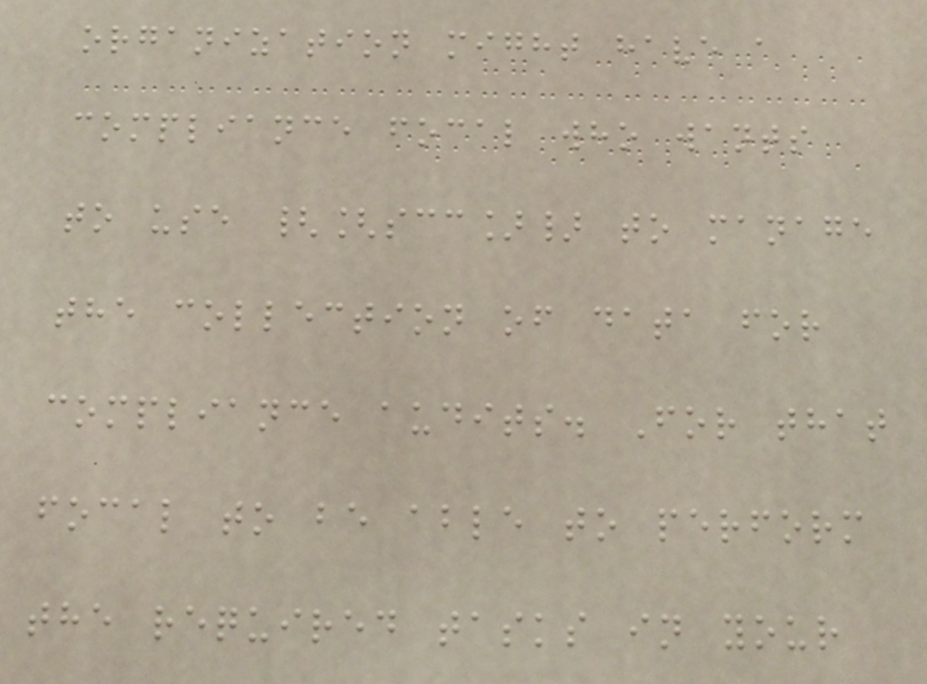organization might have a
compliance focal who wants
to use {[scc]} to manage
the collection of data for
compliance audits. For that
focal to be able to perform
the required tasks in your
